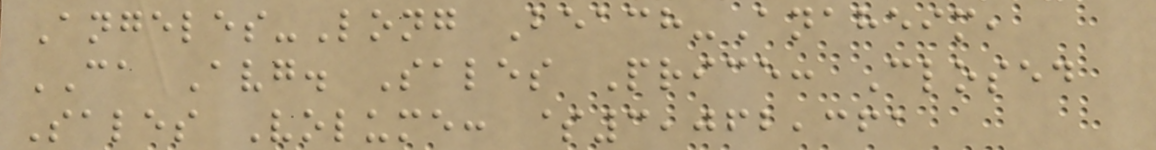Angeles-Long Beach-Anaheim,
CA Avg. Sales Price: Closed
Sales Volume: $3,062,361
